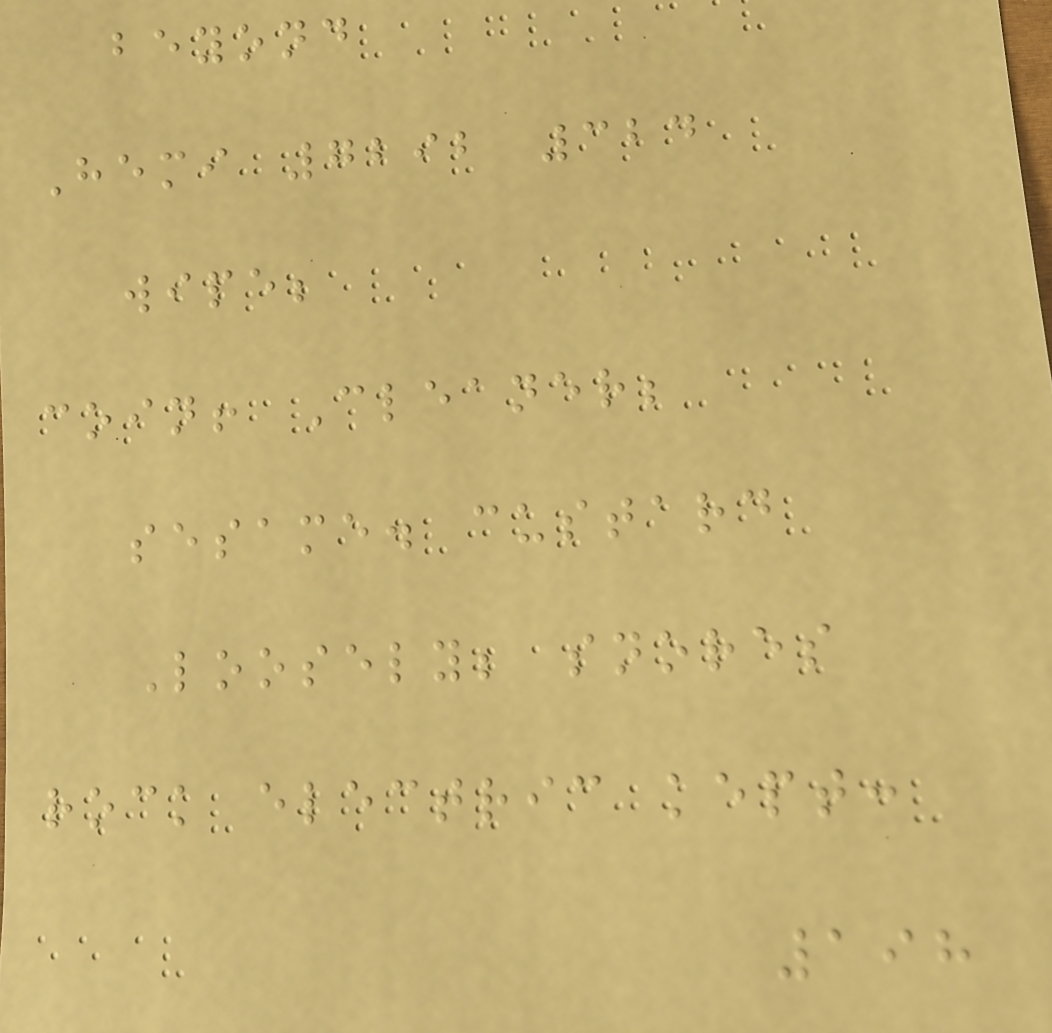beyond
Hemi 7292 324
wipe;
coin! Cleaner;
sesame. custard
Loosely; snores
rock electric kept:
198
